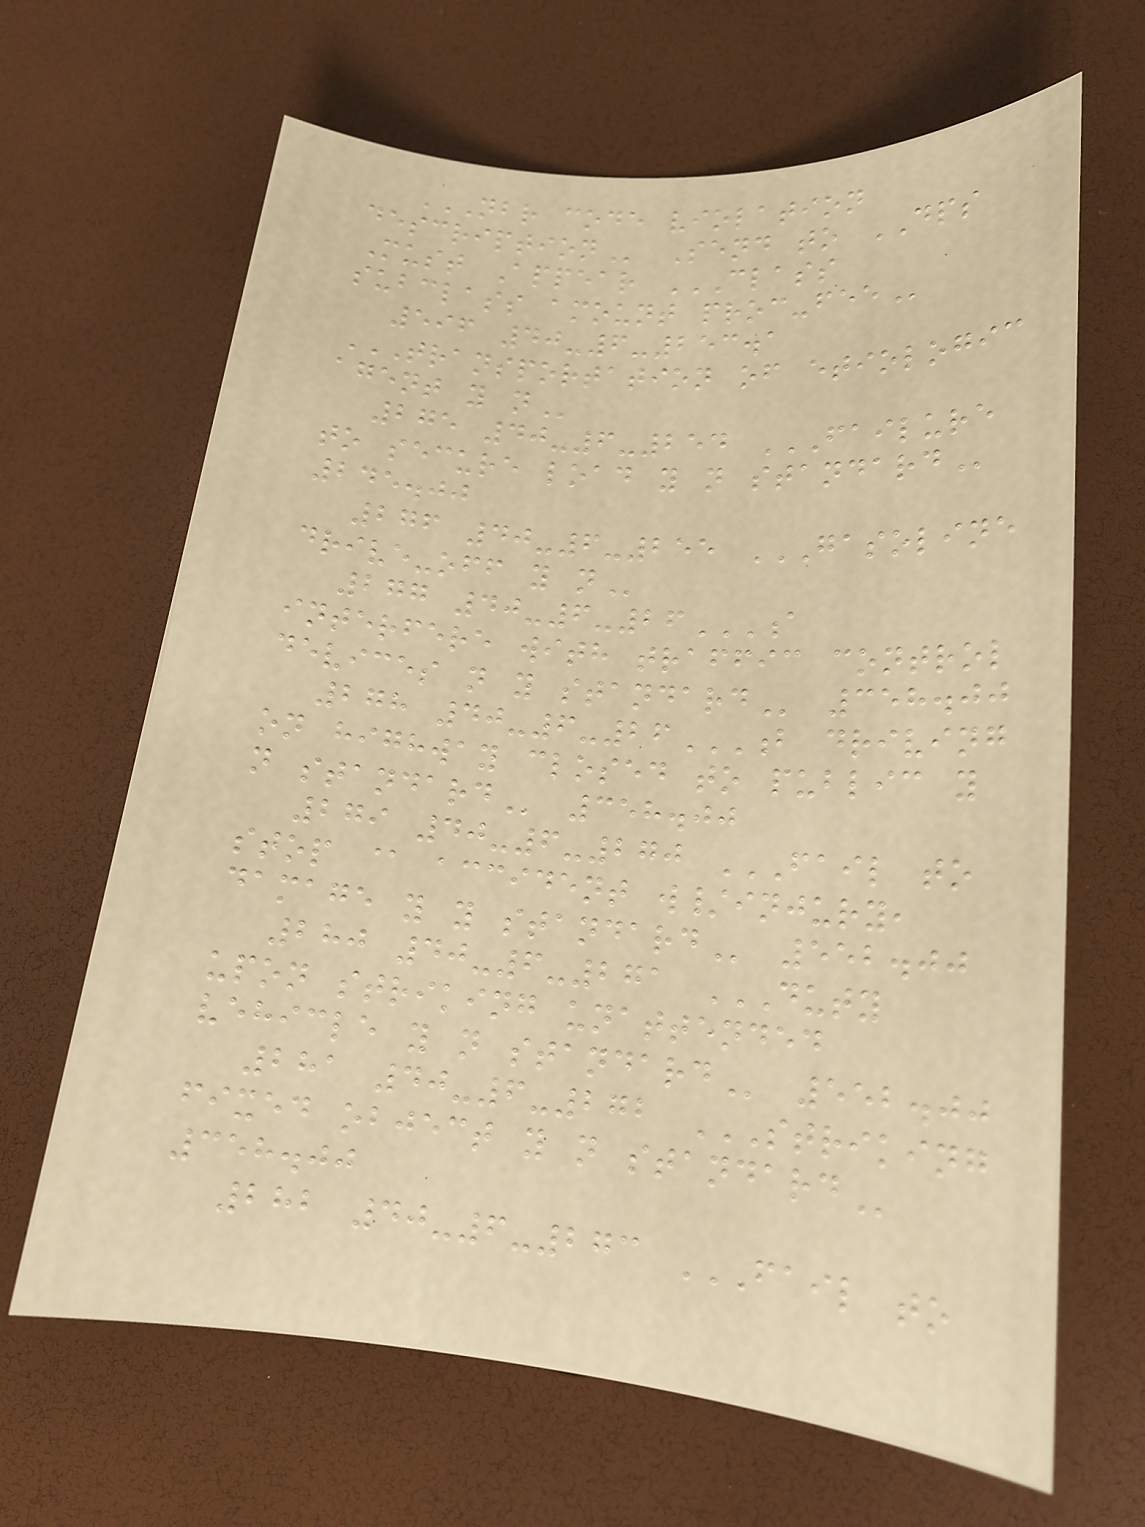NBR CODE VIOLATION
DESCRIPTION Send to DPS
Must Appear CLASS
SUBCLASS AMOUNT PROC-FEE
596 40-6-253.1
TRANSPORTATION OF ETIOLOGIC
AGENT Y N
275 40-6-254 FAILURE
TO SECURE LOAD Y N STANDARD
245.00
276 40-6-255 GASOLINE
DRIVE-OFF Y N
277 40-6-26A
INTERFERE WITH TRAFFIC CONTROL
DEVICES N Y STANDARD 358.00
278 40-6-26B DRIVING
ON HIGHWAY CLOSED TO PUBLIC Y
N STANDARD 358.00
279 40-6-270 FAIL TO
STOP @ ACCIDENT W/INJURY,
DAMAGE Y Y STANDARD 552.00
280 40-6-271 DUTY
UPON STRIKING UNATTENDED
VEHICLE Y N STANDARD 552.00
281 40-6-272 STRIKING
FIXED OBJECT Y N STANDARD
358.00
282 40-6-273 FAIL TO
